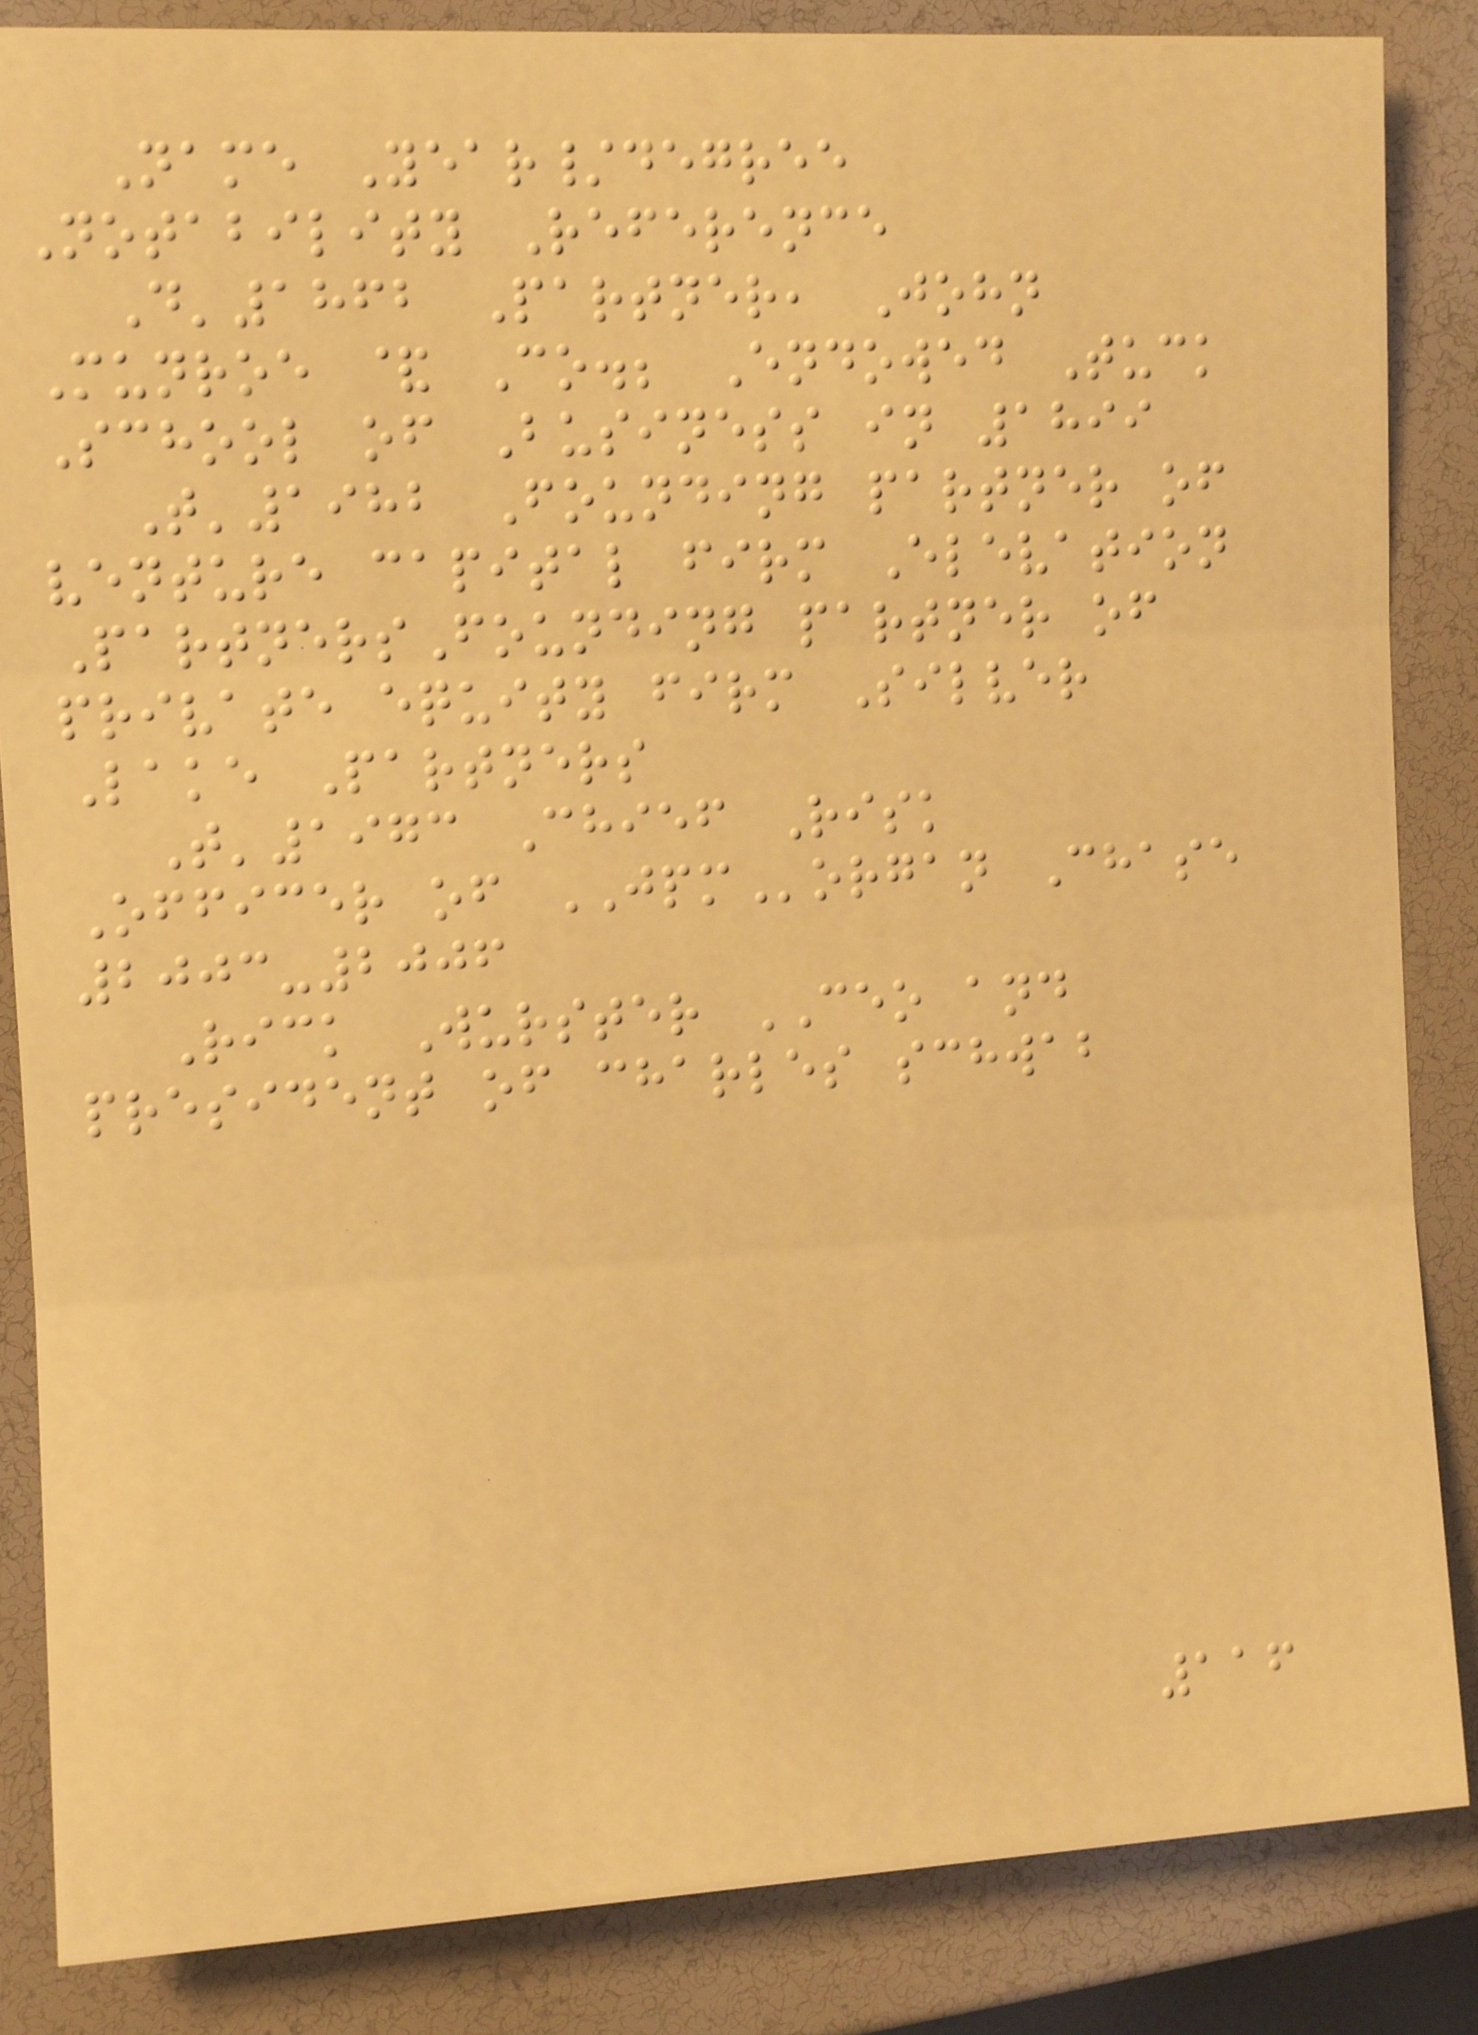Name Year/degree
Notability Reference
D'1862 Partner, John
Munroe & Co.; Endowed Tuck
School of Business in 1899
T'1982 Founding partner of
venture capital firm Elevation
PartnersFounding partner of
private equity firm Silver
Lake Partners
T'1973 Chief Risk
Officer of JPMorgan Chase
2003-2006
Rick Wurster CEO and
president of charles schwab
116
